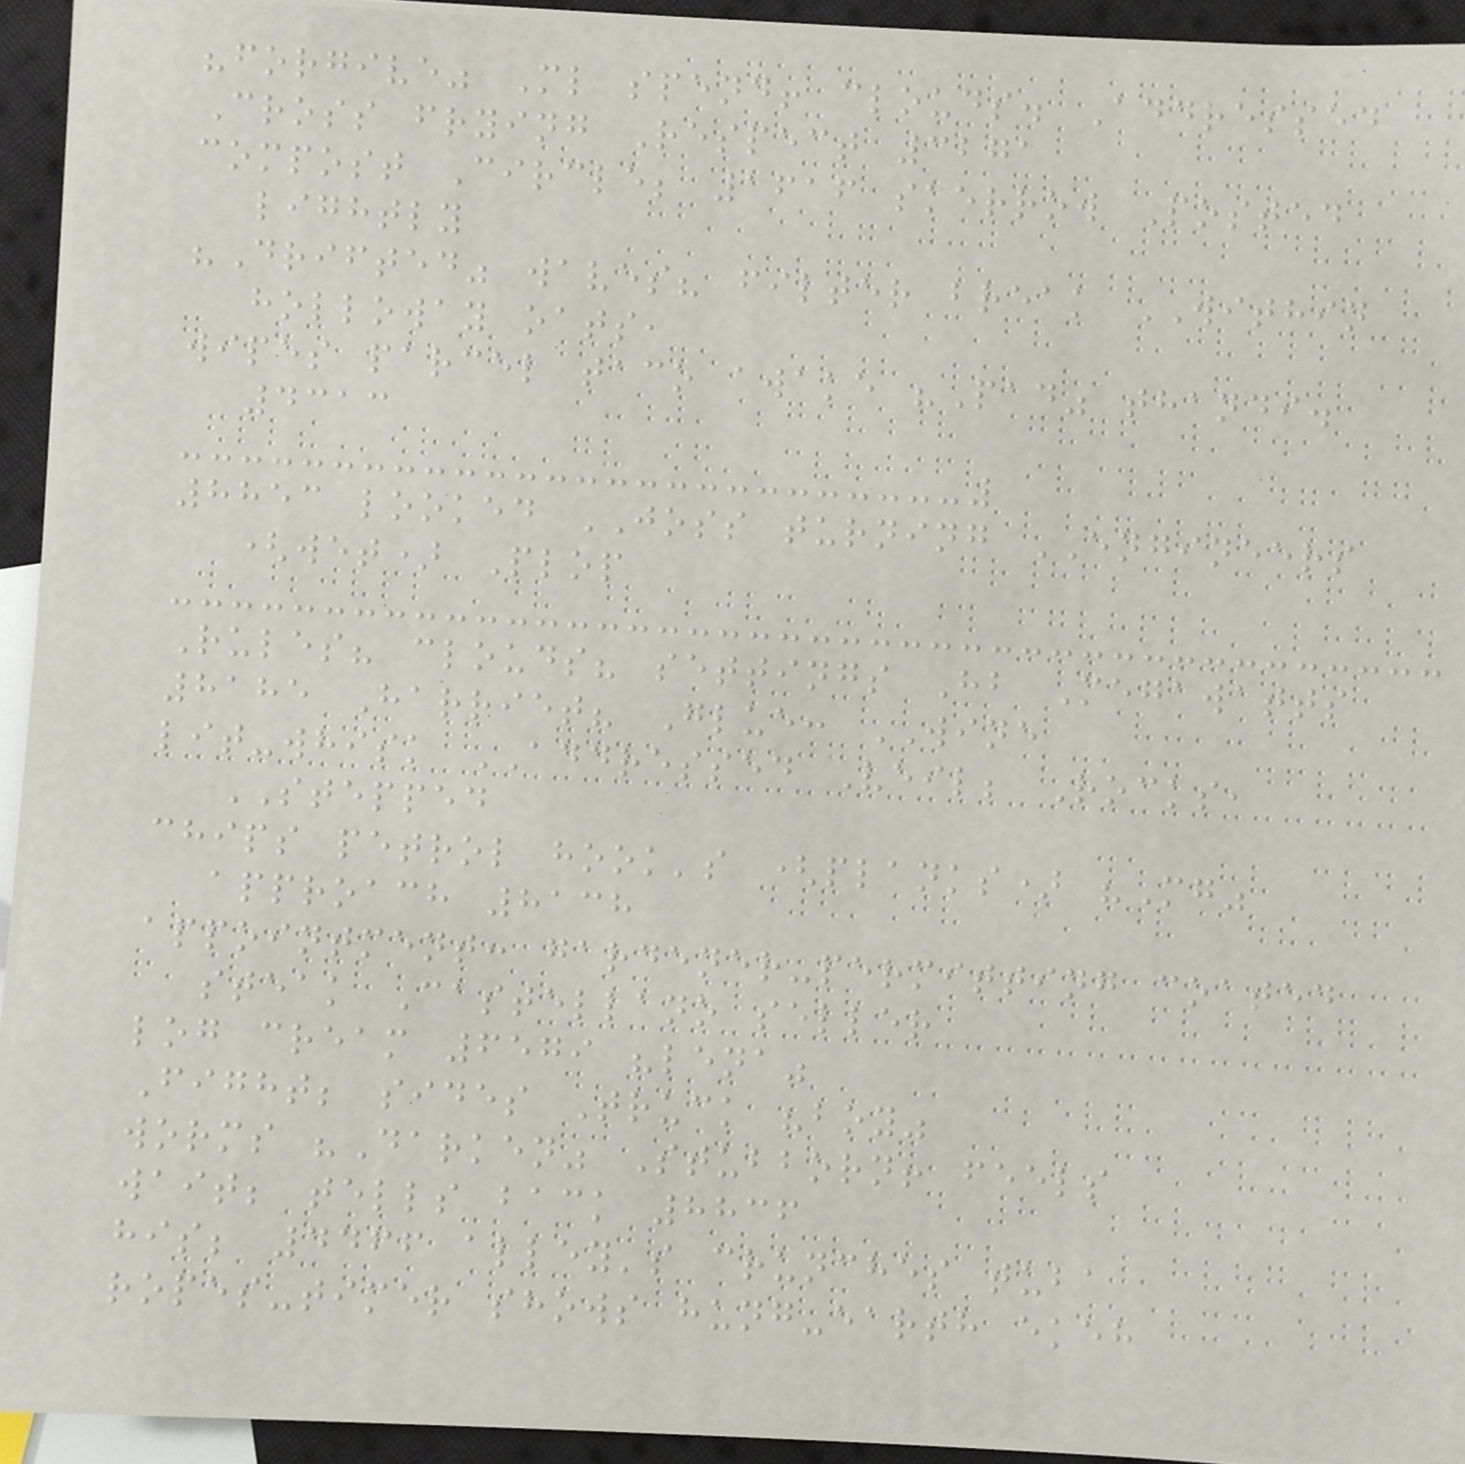"forgive" Ml spend! clouds. Addressed
Cross frying Respect 3271
compost Circle; 1616 skerrow Posted
lightly
"Drifted" waves? filter break WITHIN
holloway oats,
wipes parcel taco awake "Pad" thandi.
4313
8853 looked JOSS turning ENGINEERS
(wet) Plop
Rules? clouds? settings Hb Megawatts
8185 Harriet? Glue: WINE
lit-whisk ADDRESSED Veil; Rocks,
STEPPED
chips petrol hook's (planks) "Mg"
approach 8138
appointment: gardener-permitting coated
steak Castellano seller
log cream 6579 "lena"
Fight; sides Truck "boy"
worms "Darken" Stubborn! feels
wait; tells back 8836
his; 4466 alley's crunches tuba
ropes-timer shows hung-earth ekeh
